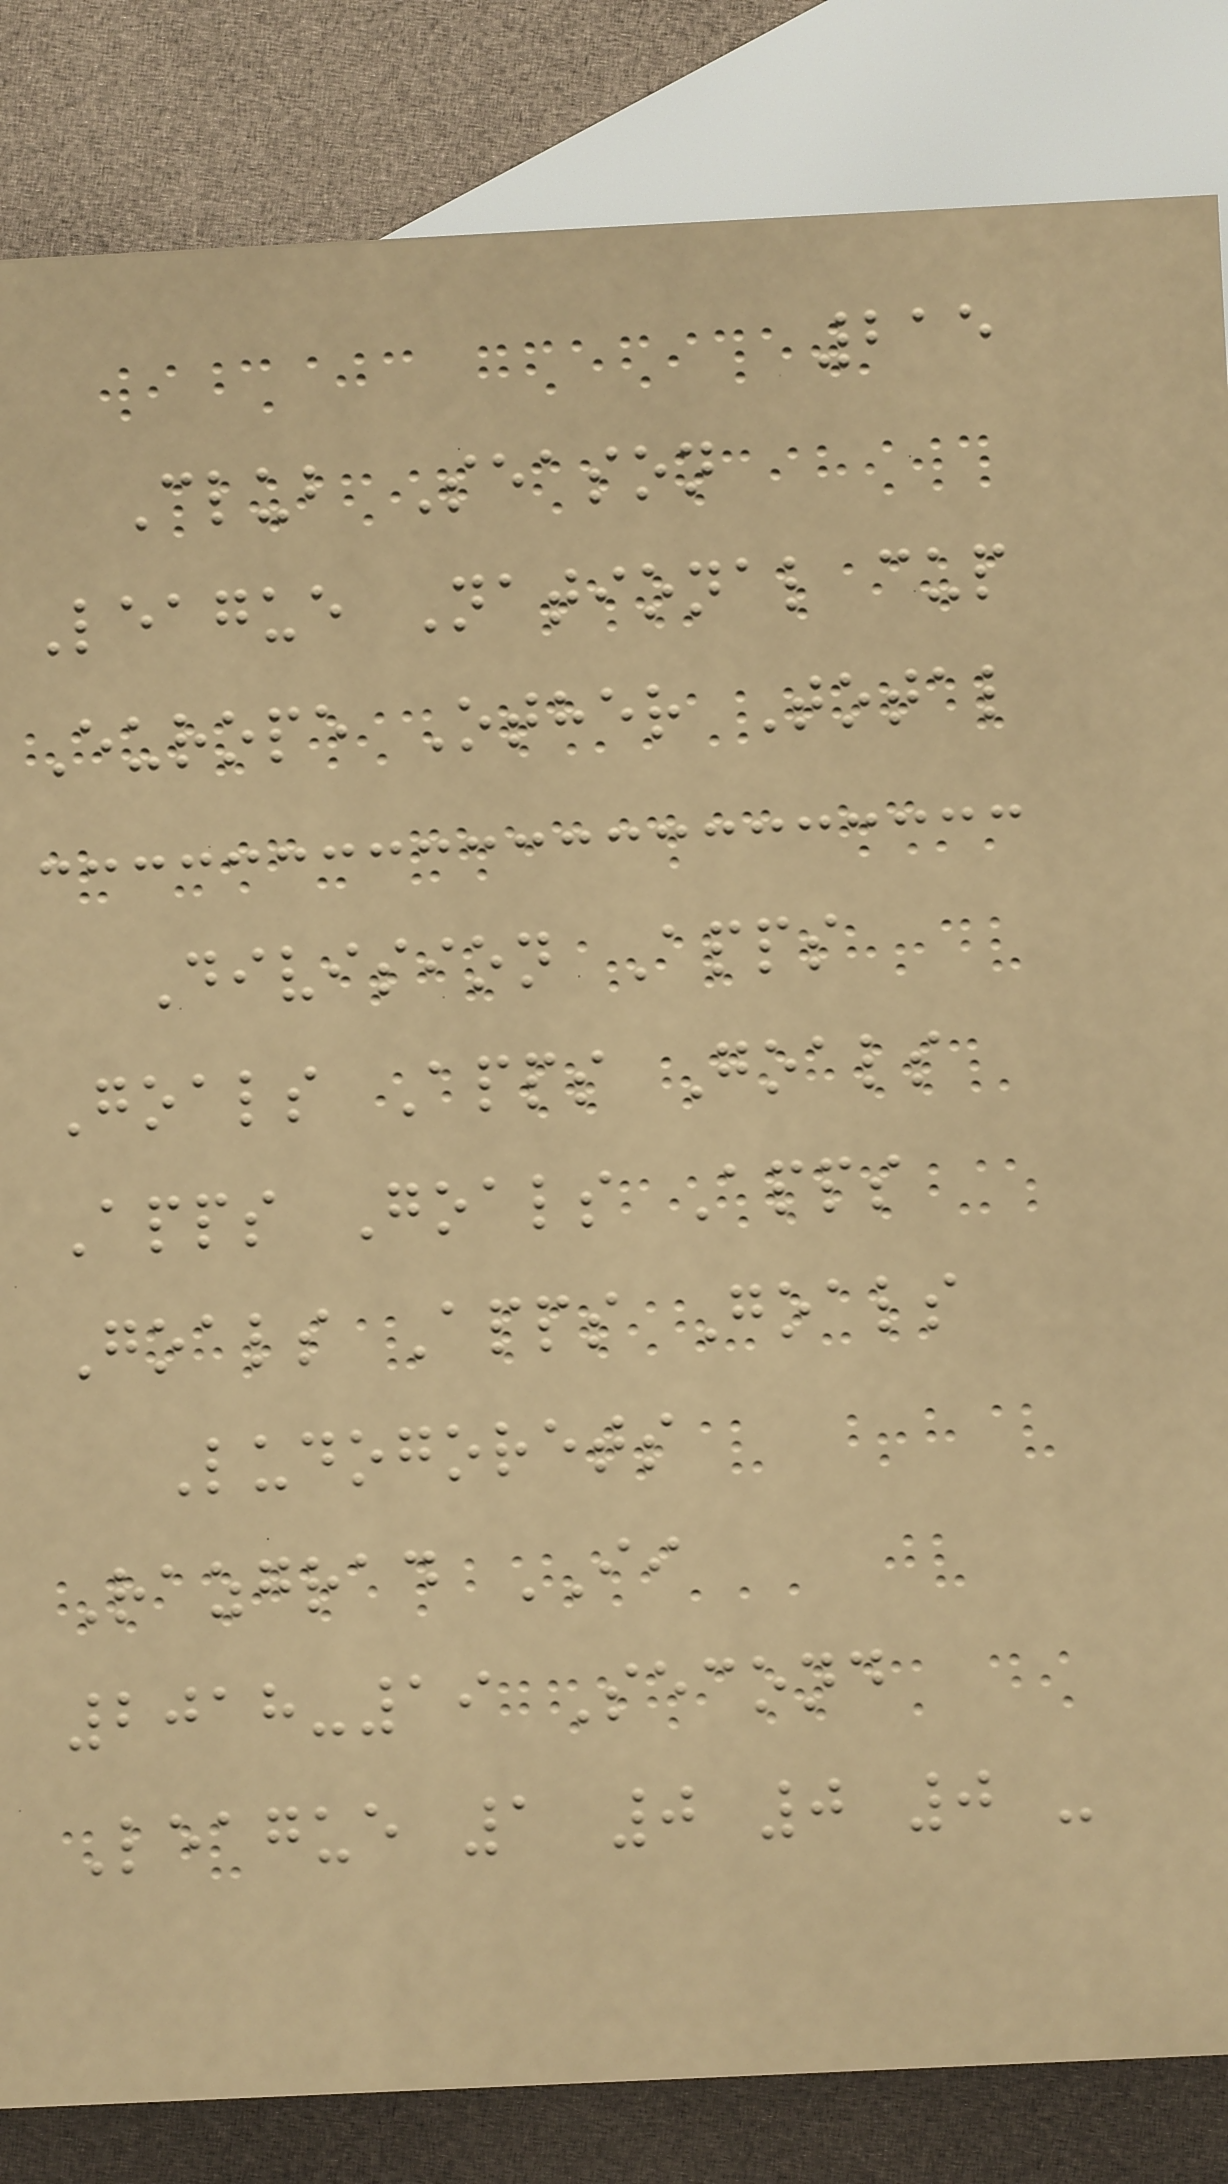215
Club Season
League National cup
Europe Other Total
Division Apps
Goals Apps Goals
Apps Goals Apps
Goals Apps Goals
Ludogorets
Razgrad II
2018-19 Second
League 1 0 0 0 -
